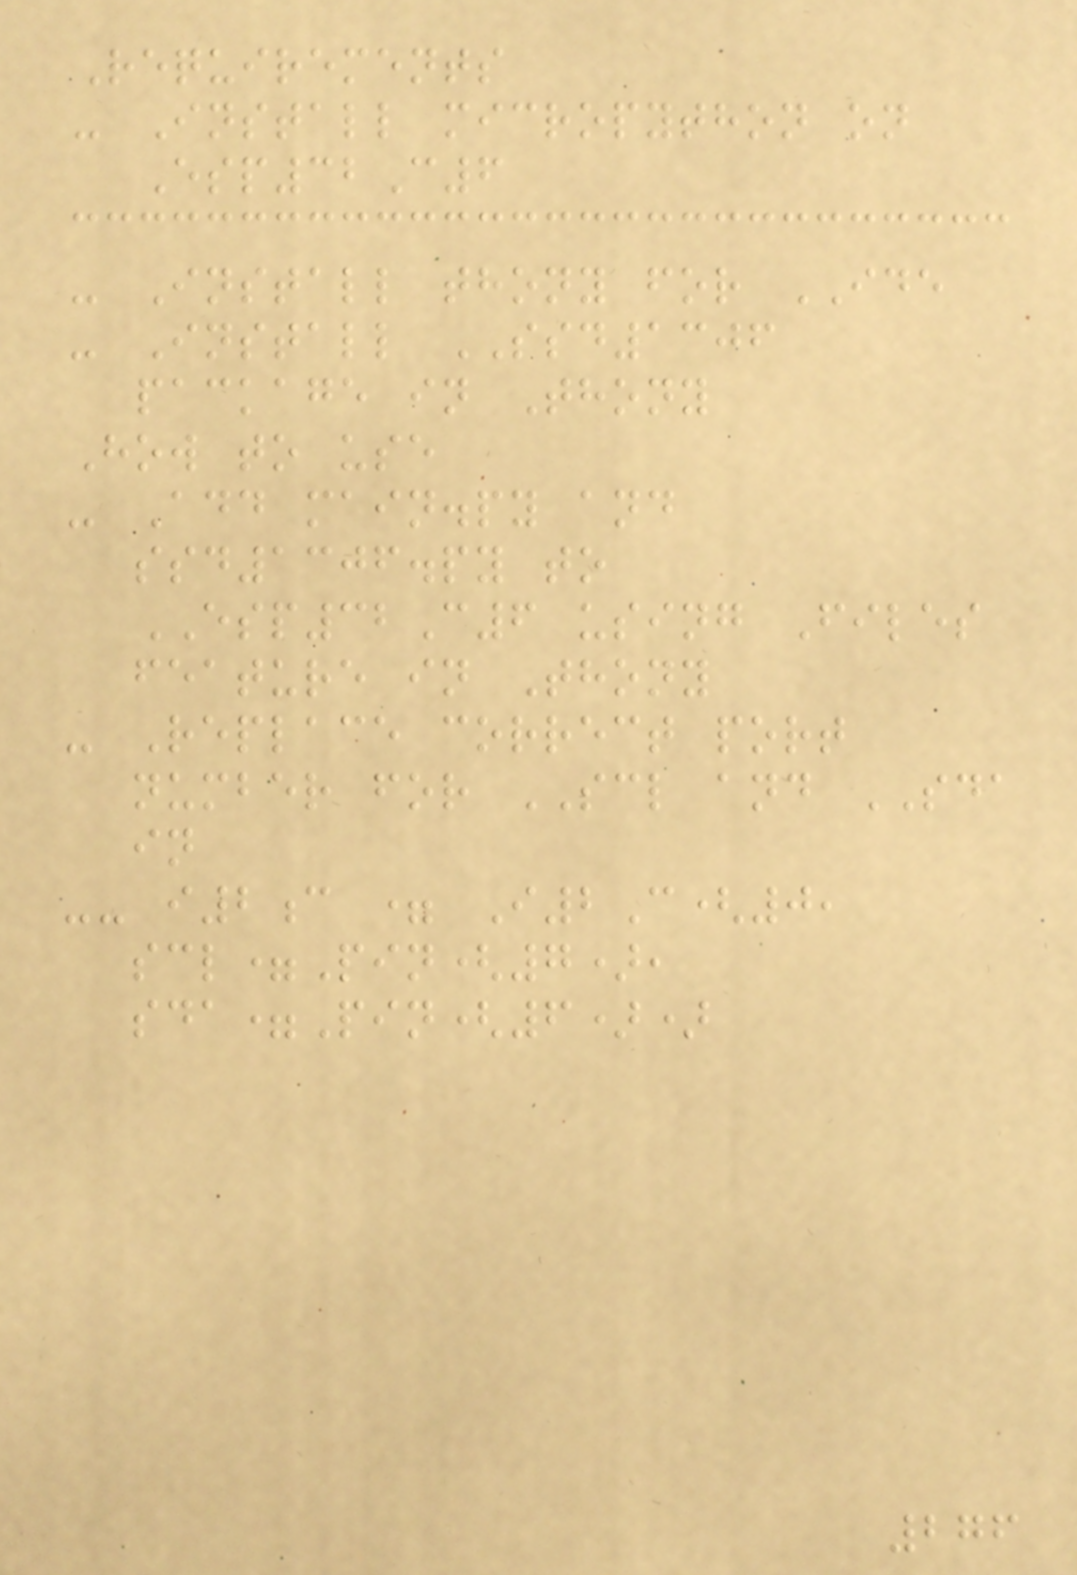Requirements
- Install micropython on
Esp32C6
- Install thony for IDE
- Install SSD1306
package in Thony
How to use
- Add main.py and
ssd1306.py to
ESP32C6 using Files
feature in Thony
- Replace correct port
number for SCL and SDA
in
-- i2c = I2C(0,
scl=Pin(7),
sda=Pin(6))
276
